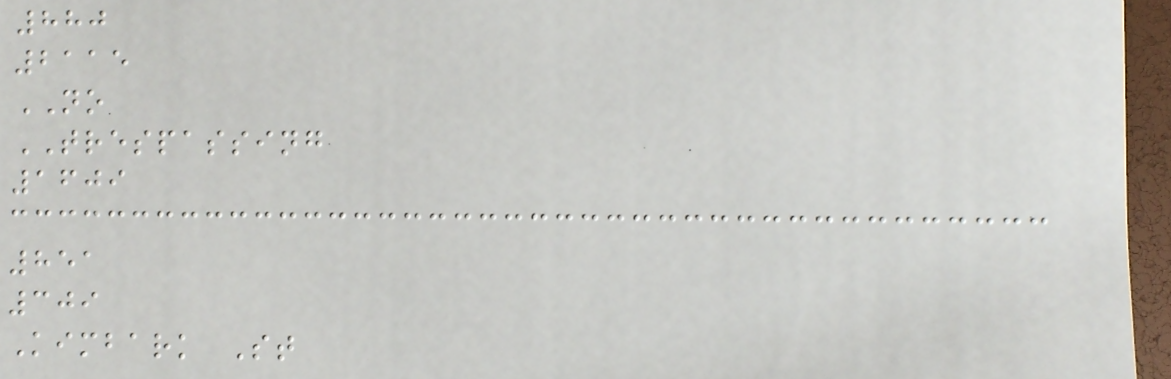880
2115
NO
TRESPASSING
1609
851
309
Kimbark St
